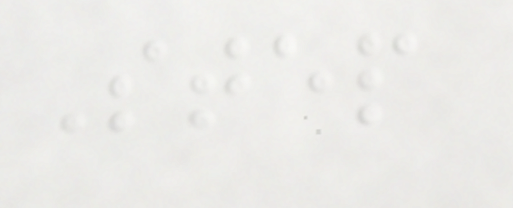Step
